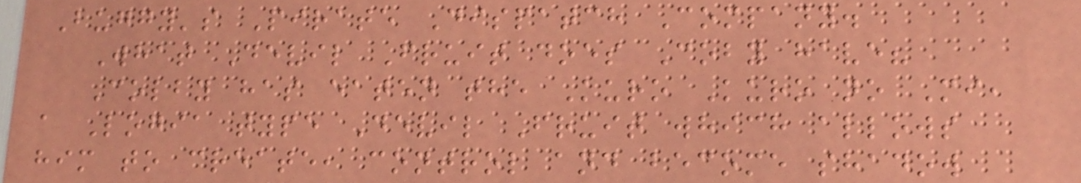Buggy's Pirate Dispatch Company.
What Devil Fruit does Coby have?
Colby has eaten the Kuro Kuro no Mi,
a Logia type Devil Fruit which allows
him to create, control and become shadow
